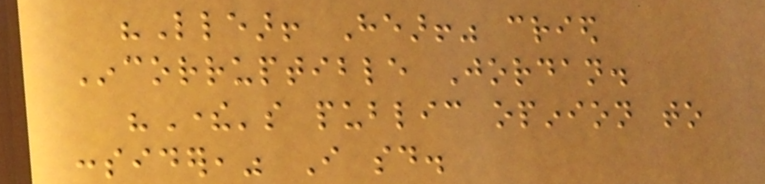"Llear! Hear!" cried
Incorruptible Jordan.
"There's public opinion to
consider," I said.
